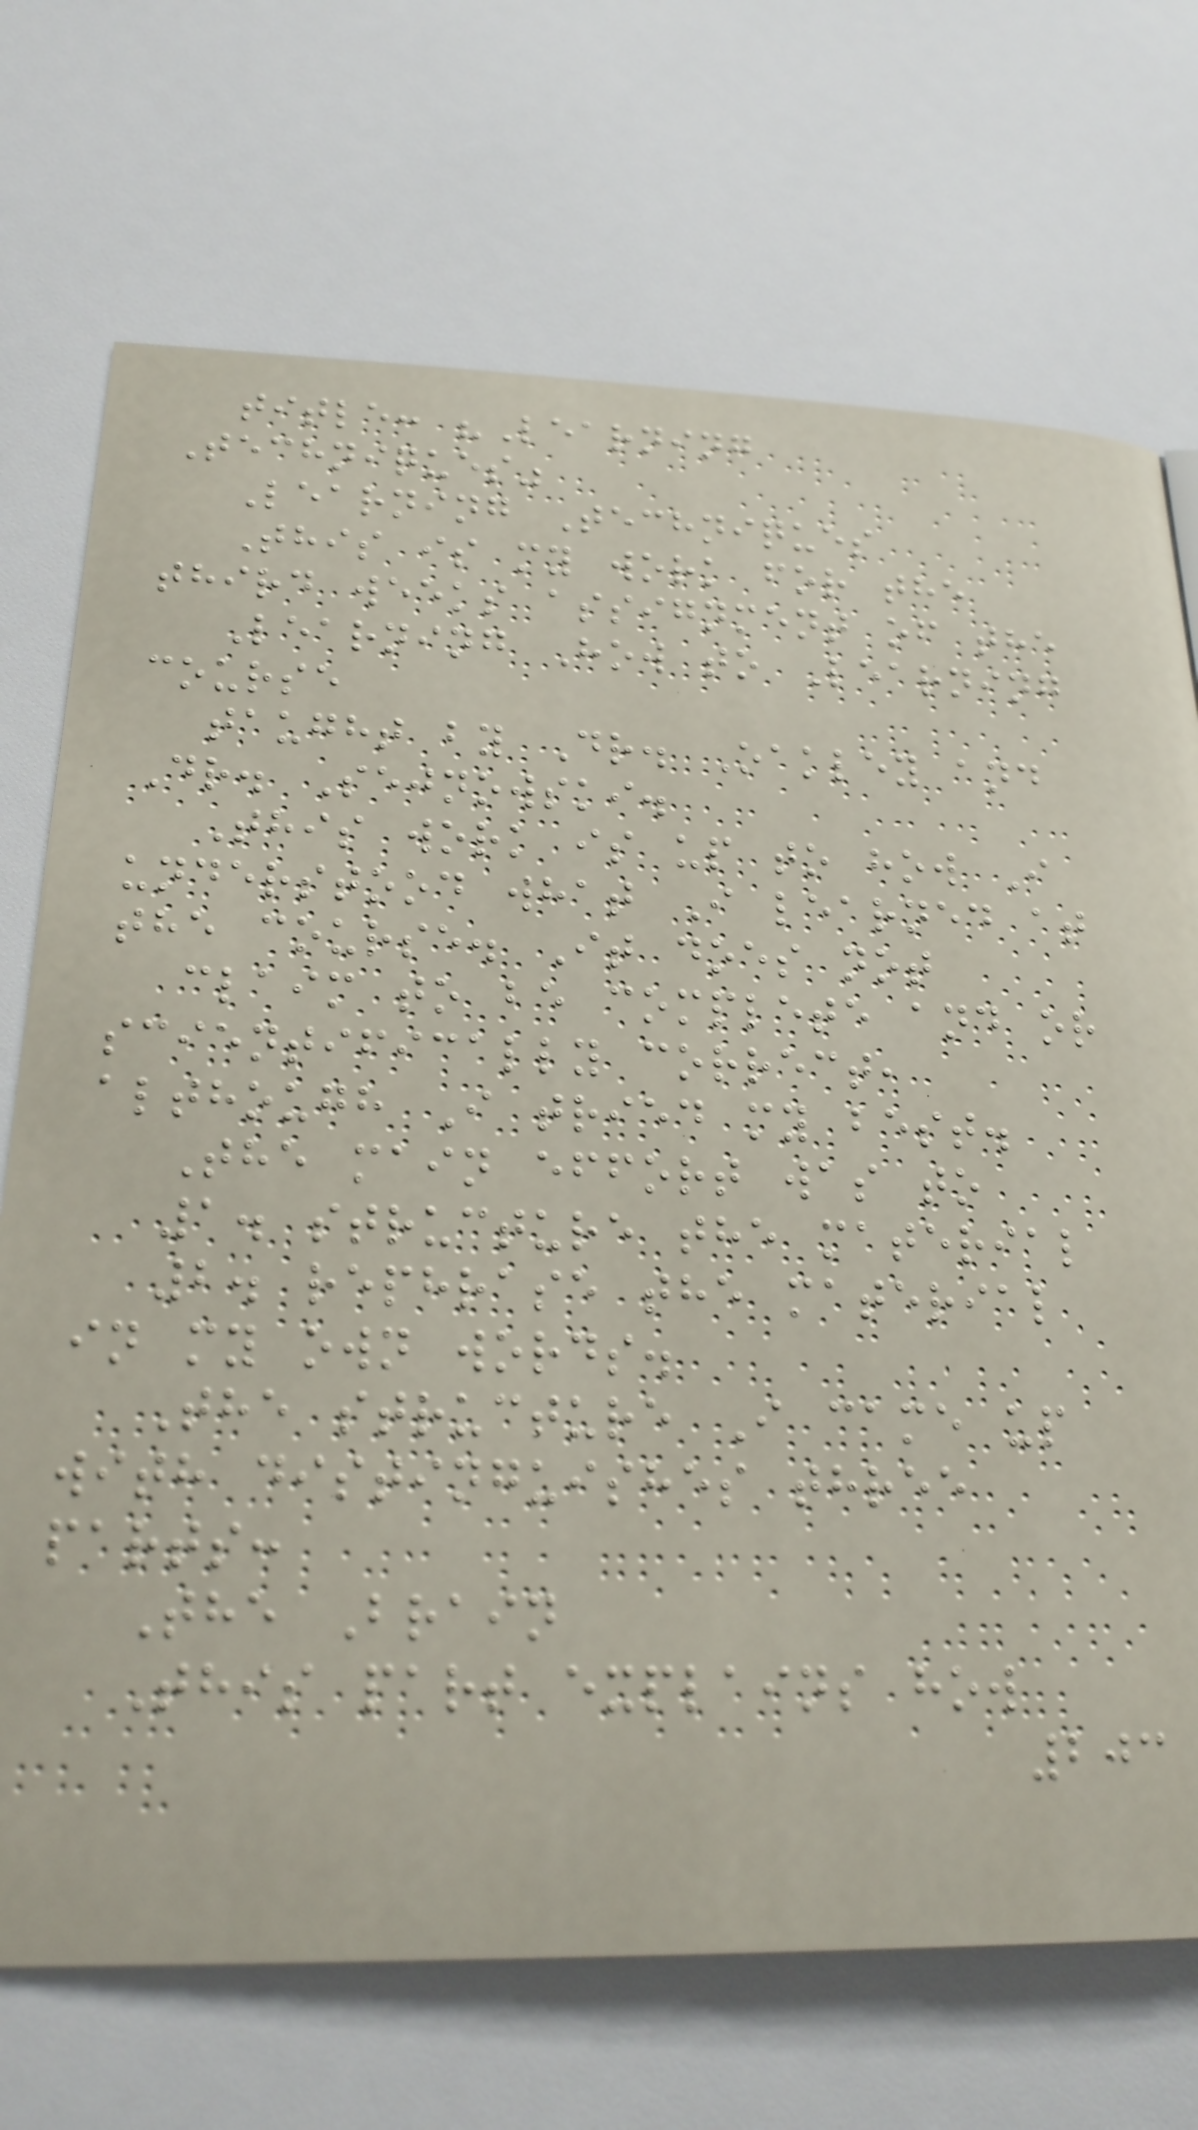title: "Learning
Techniques"
Learning Techniques
This is my work for the
third weeks assignment of the
Learning How to Learning
course
taught by Dr. Oakley and
Dr. Sejnowski.
This work is up to how I
understood what I learned at
the course. It does not
claim to be complete and or
scientifically correct,
although I tried my best.
The main effort was to
1. structure the material
2. rephrase the material
in my own words.
The structure I came up
with distinguishes three
parts:
The Brain
This part explains how
203
